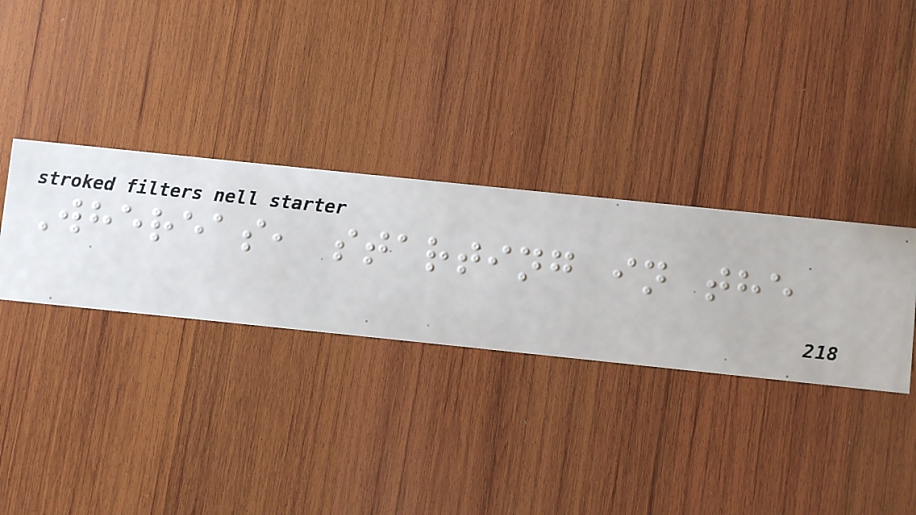Whereas, starting in the
